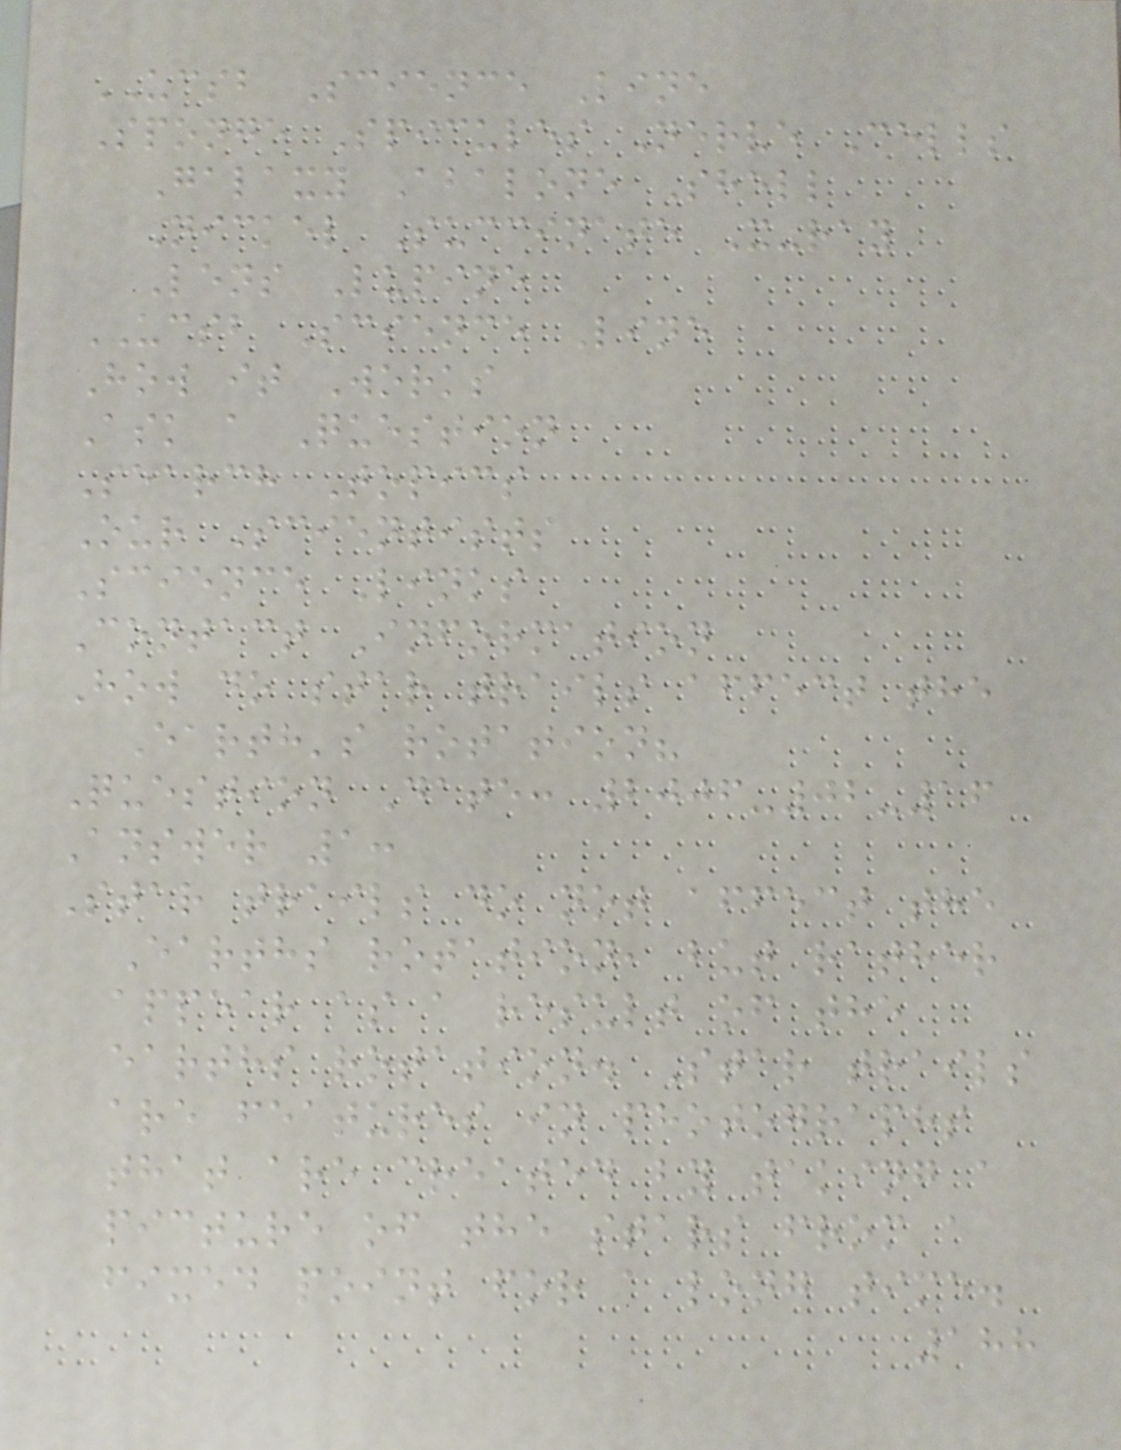UCSB Science Line
Sponge Spicules Nerve Cells
Galaxy Abalone Shell
Nickel Succinate X-ray
Lens Lupine
UCSB Science Line
How it Works
Ask a Question
Search Topics
Our Scientists
Science Links
Contact Information
How do star trails affect the
Earth's rotation?
Question Date: 2006-02-16
Answer 1:
Star trails do not affect the
Earths rotation, but rather
appear as a result of the
earths rotation. Star trails
are features in photographs
that are created by taking a
picture of the stars from a
fixed point for a long time.
188
